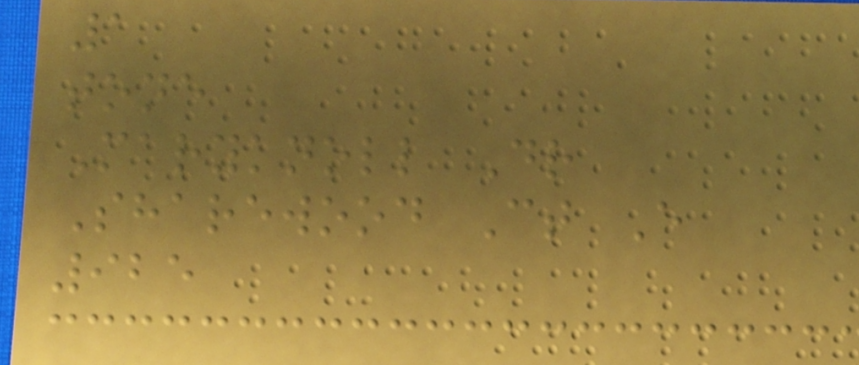1
tone
Maryknoll Dr
Sharewood Ct E
925
